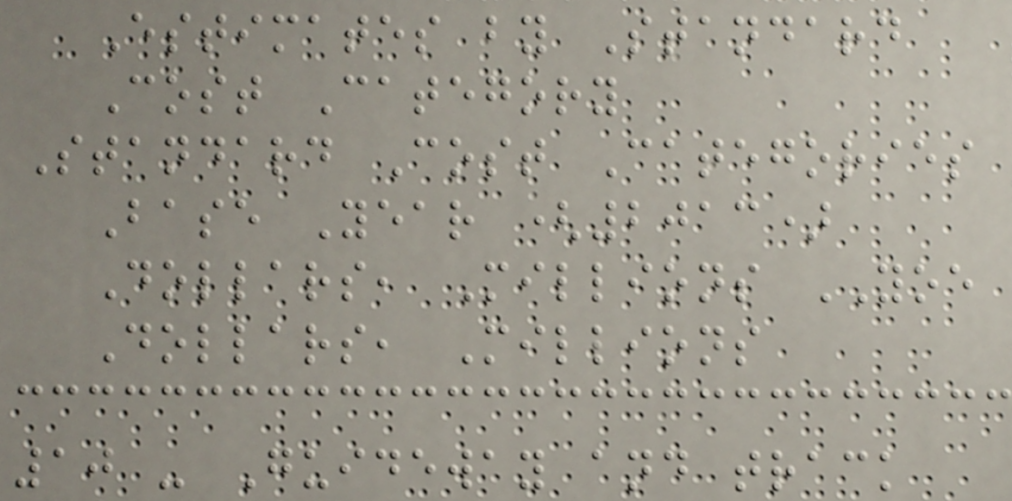Estimates by Standard
Cost Category
Standard Cost Categories
Base Year (2013)
Dollars, Millions YOE
Dollars, Millions
10 - Guideway and track
